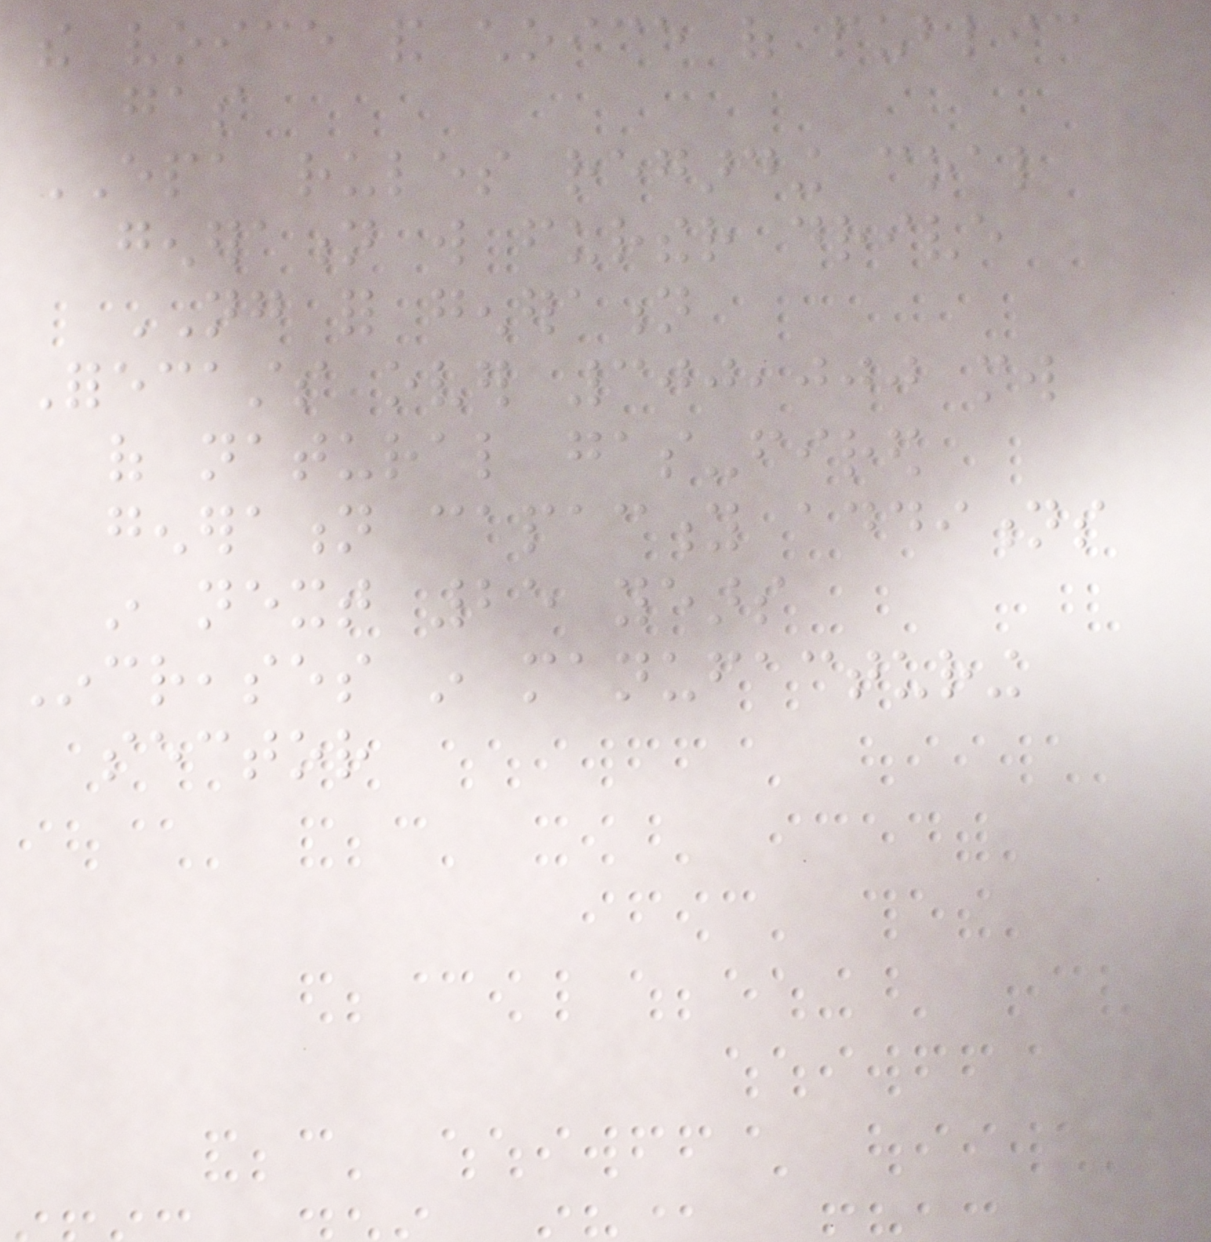the voice and choice of public
gas
EPA rules regarding coal
generation will further drive
NG for generation
Forecasts over 300,000 mw
of natural gas-fired
generation capacity additions
in next 25 years
Increases in manufacturing
sector
